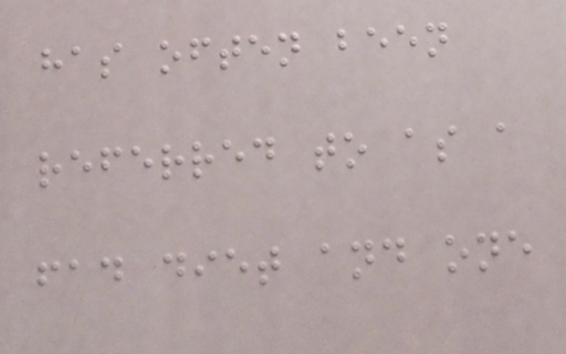has often been
referred to as a
fad diet and one
